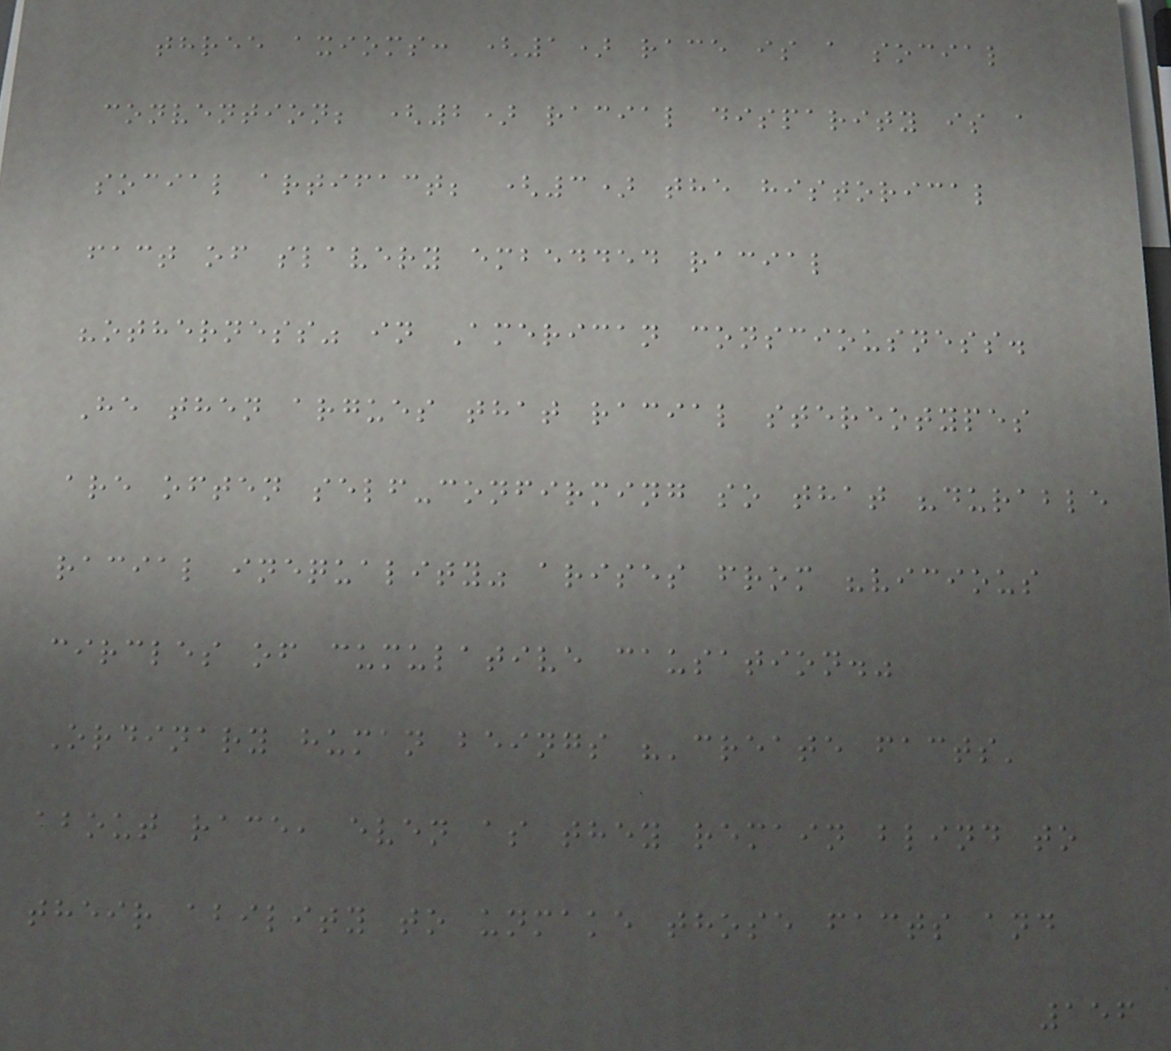three axioms: (1) race is a social
convention; (2) racial disparity is a
social artifact; (3) the historical
fact of slavery embedded racial
"otherness" in American consciousness.
He then argues that racial stereotypes
are often self-confirming so that "durable
racial inequality" arises from "vicious
circles of cumulative causation."
Ordinary human beings "'create facts'
about race, even as they remain blind to
their ability to unmake those facts and
156
